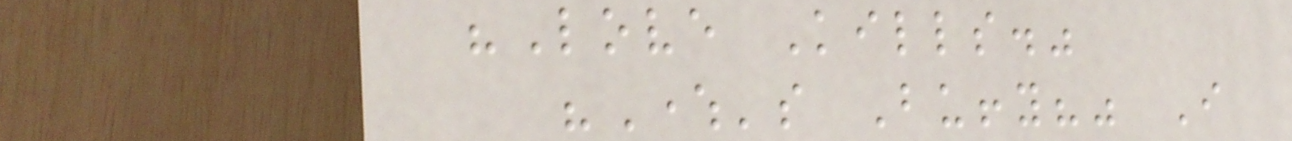"Love Kills."
"Where's Buffy?" I
